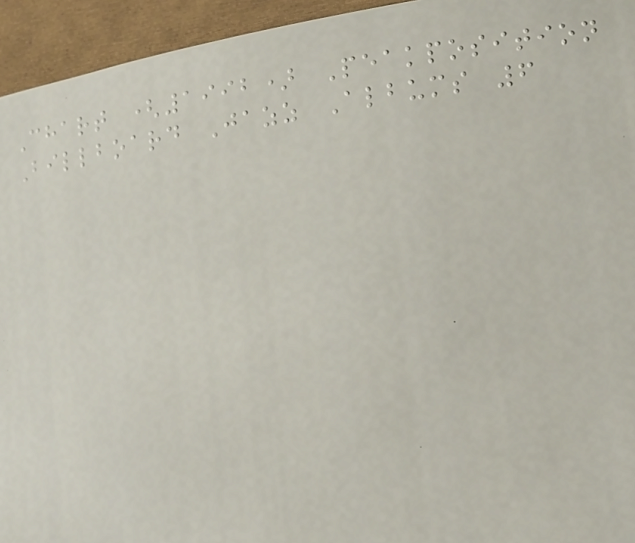Chart (1992) Peakposition
Billboard Jazz Albums 6
